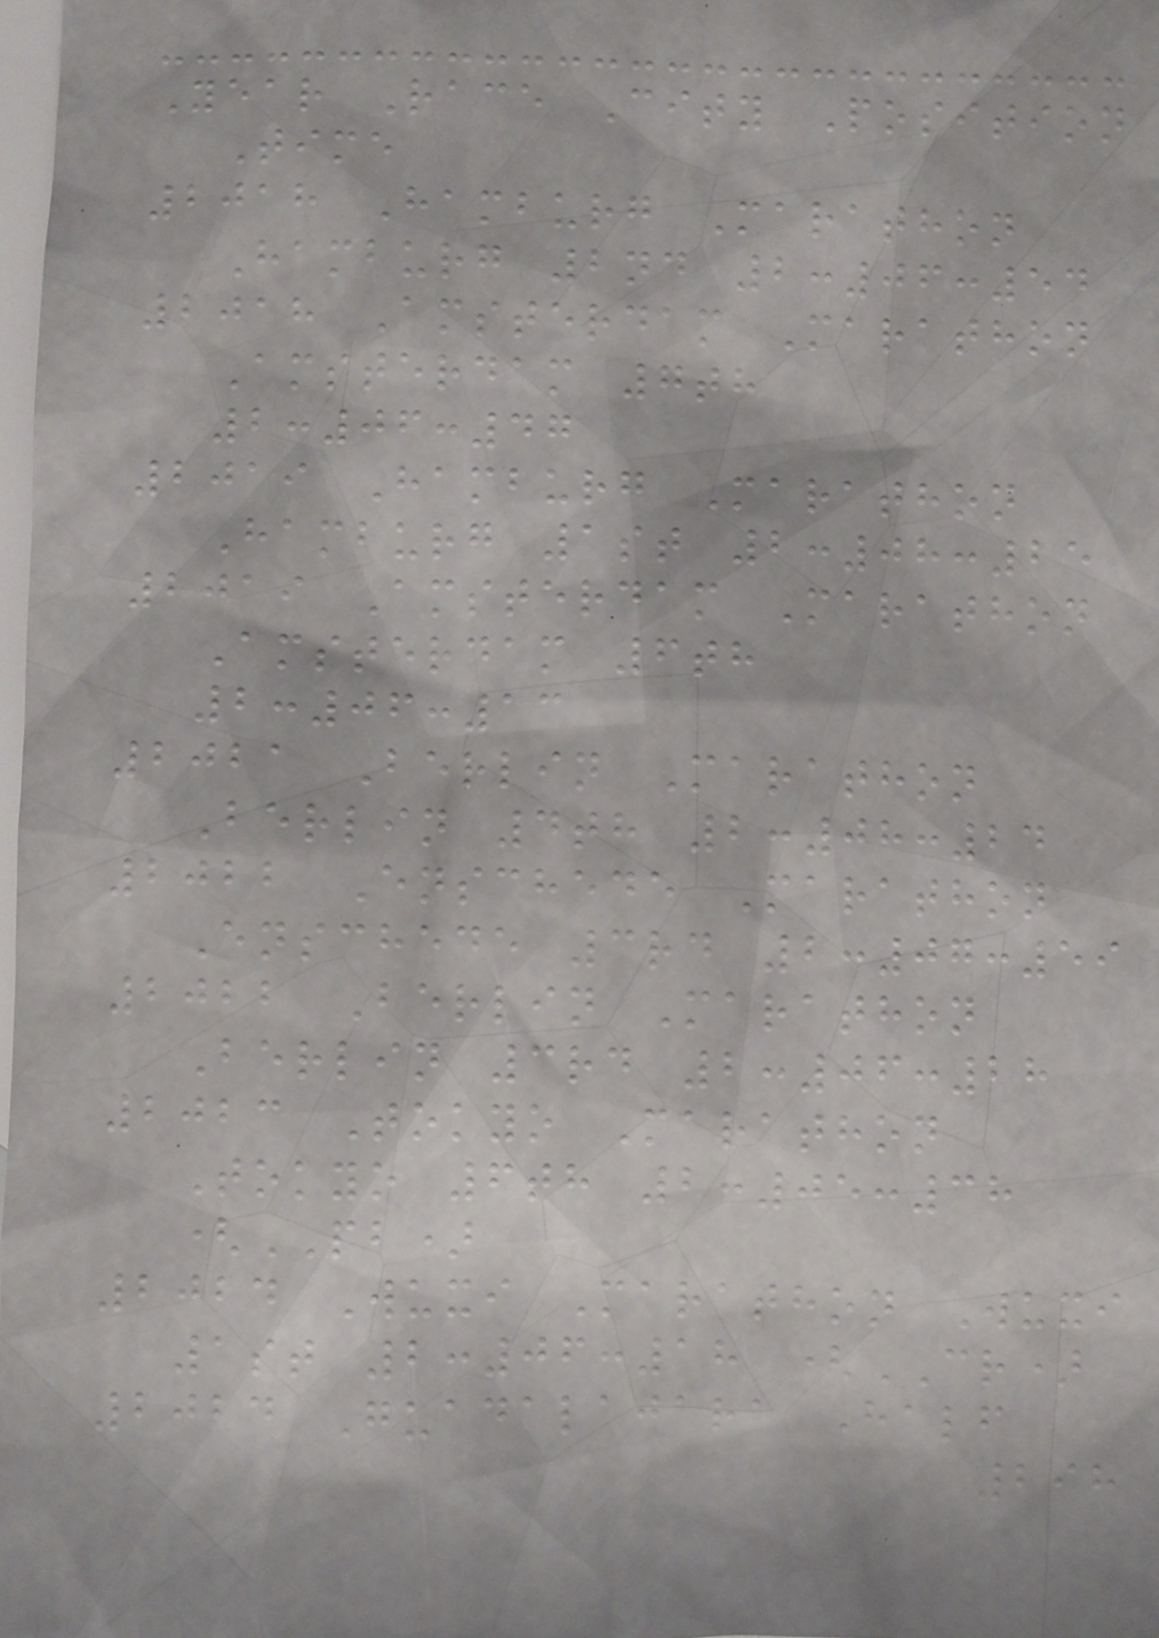Year Race City Position
Time
2018 Hamburg Marathon
Hamburg 2nd 2:06:54
2018 Amsterdam Marathon
Amsterdam 7th
2:06:47
2019 Hamburg Marathon
Hamburg 1st 2:08:25
2019 Amsterdam Marathon
Amsterdam 6th
2:06:13
2021 Berlin Marathon
Berlin 4th 2:08:24
2022 Enschede Marathon
Enschede 3rd 2:07:59
2022 Berlin Marathon
Berlin 3rd 2:06:28
2023 Tokyo Marathon
Tokyo 6th 2:05:38
(PB)
2024 Wuxi Marathon Wuxi
1st 2:06:18 (CR)
2024 Guadalajara Half
298
